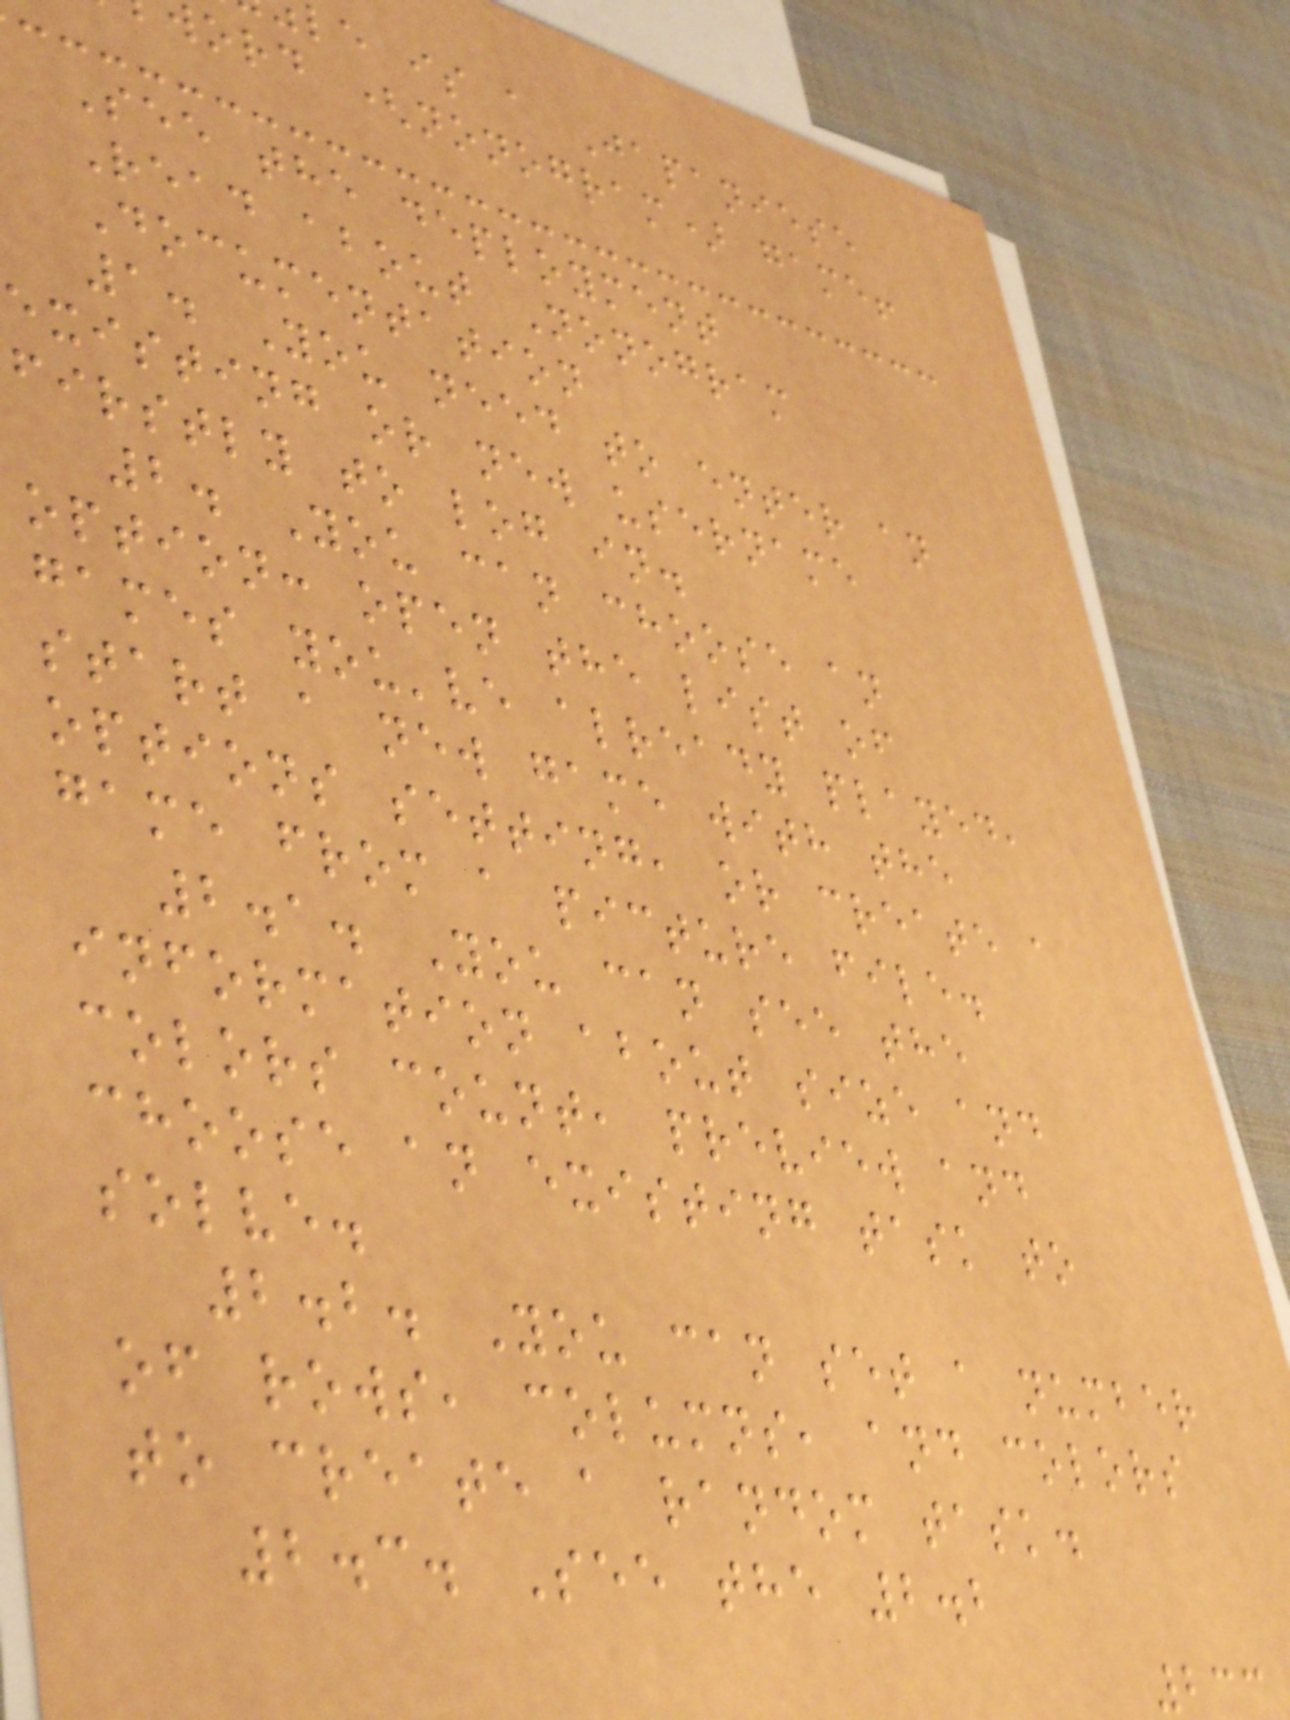le is a Japaniese
ord (nonogram) game!
See the deployment
Read about Nonogram
Documentation
1. You need to enter an
existing or new username
firstly to log in.
2. You can choose an
option: open the list of
games you've already played,
start a new game with the
options setting, or create a
game from a picture file.
2.1. You can see the
information about size and
colors count, preview and
choose an existing task to
solve.
2.2. You can set a number
of rows, columns, and colors
to create a random task.
2.3. See the 2.2
233
